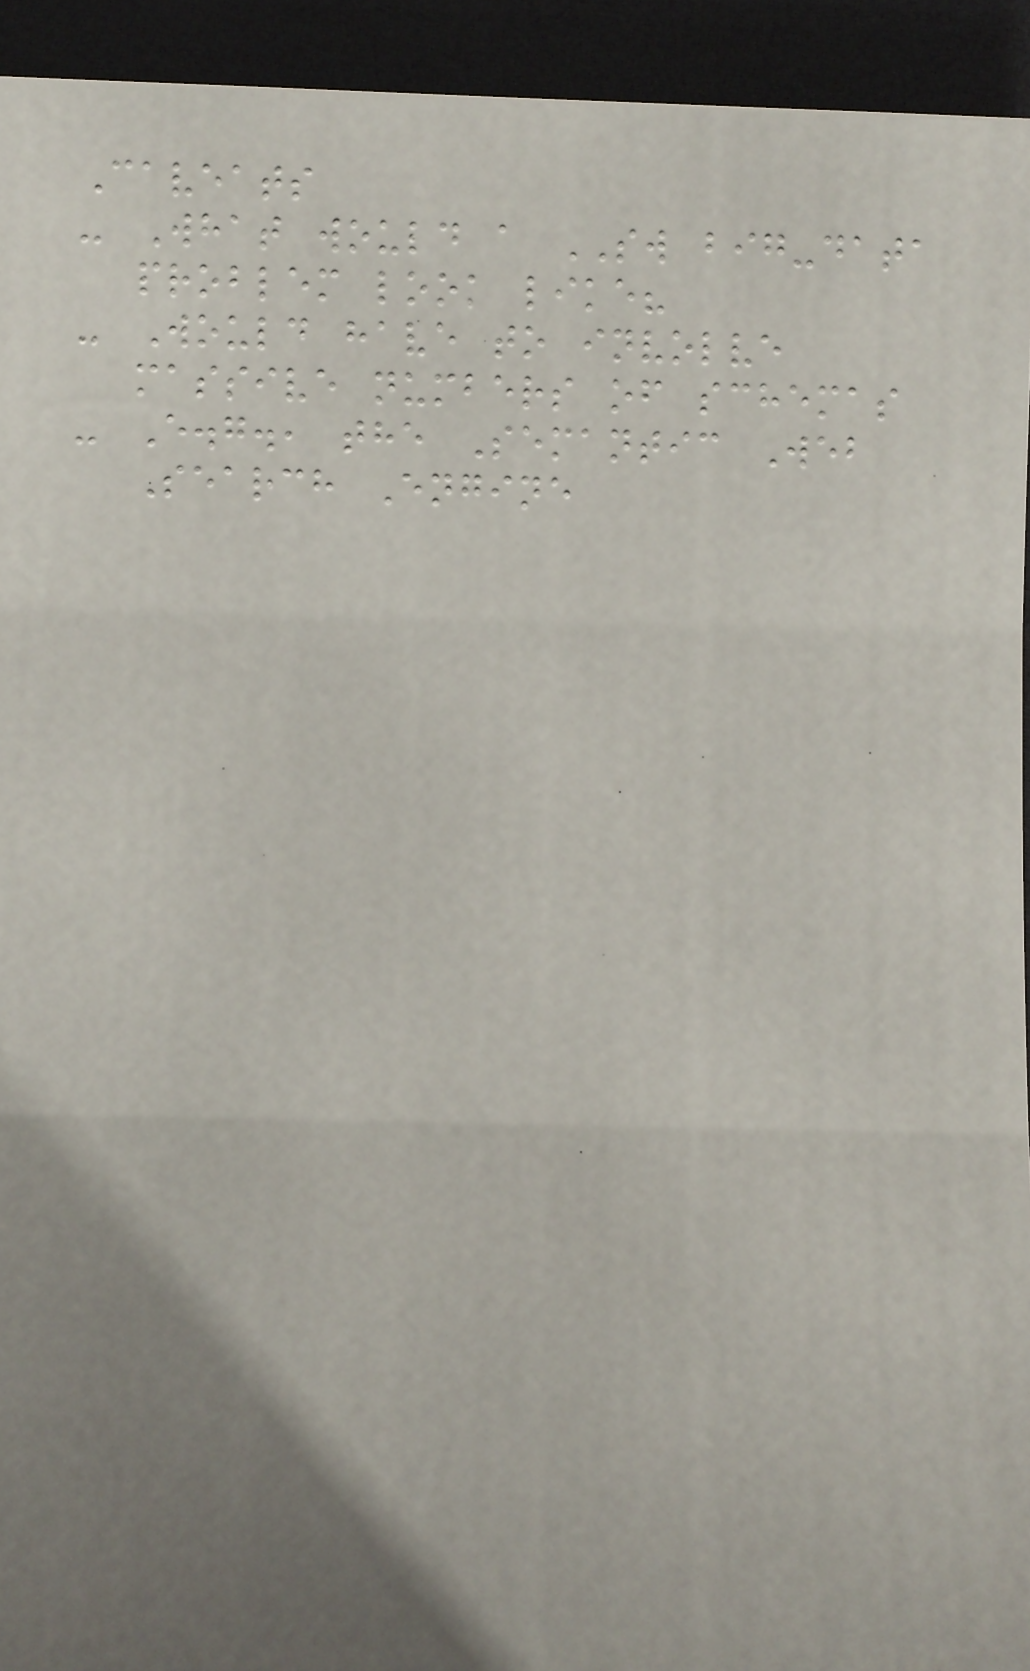Caveats
- What would a SW big-data
problem look like?
- Would have to involve
massive numbers of schemas
- E.g., the Semantic Web
Search Engine
